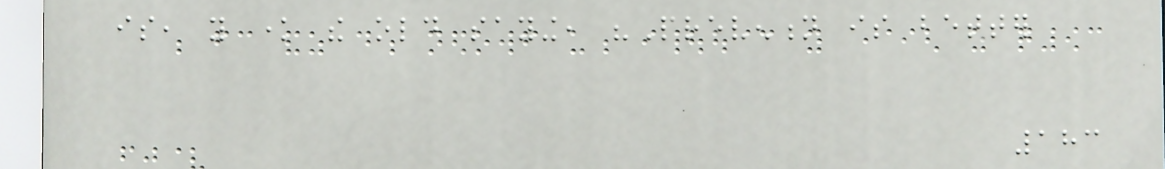is, you know the old saying, "Prevention is better
183
